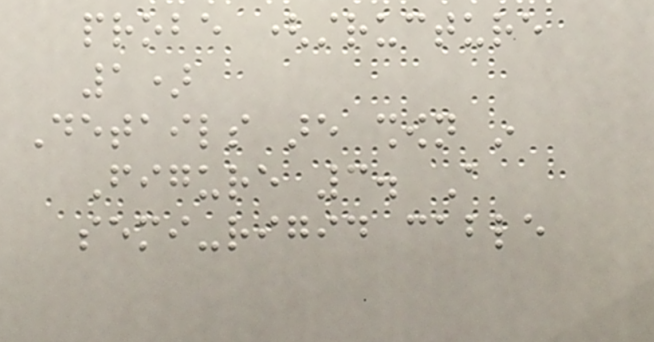probe (structure
1)
Details are shown in
Figure 3. A
semi-rigid cable
